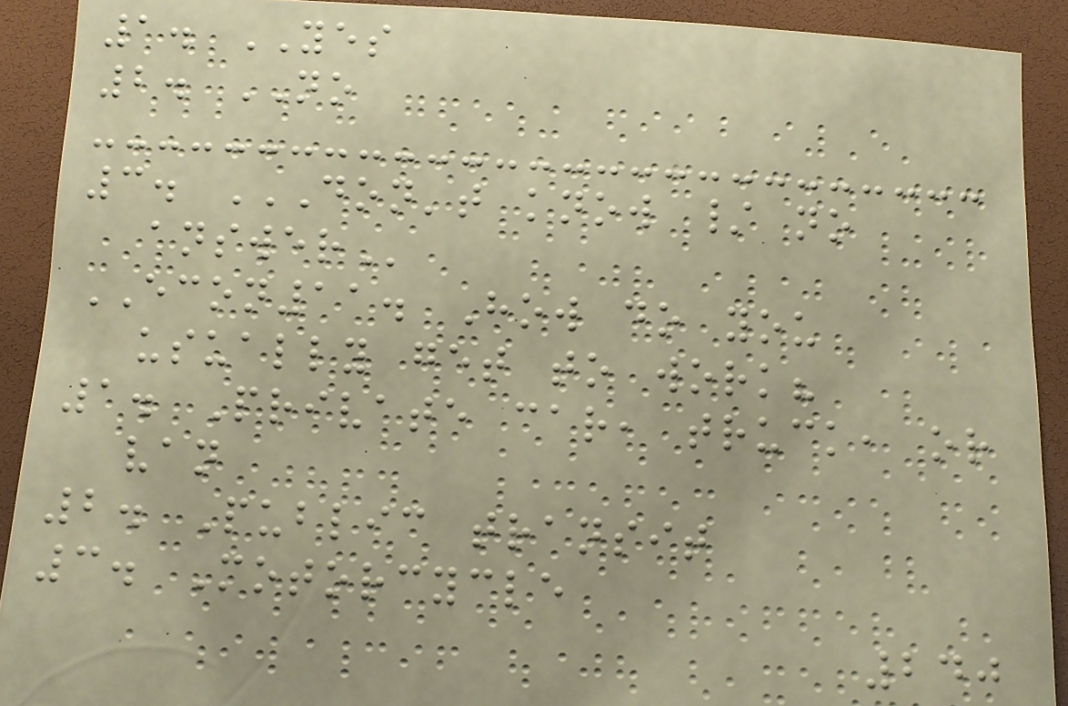1. YES
2. NO
3. DON'T KNOW / NO
ANSWER
ECON11. How do you
usually get to work?
1. Private car, truck, or
van
2. Public transit
3. Motorcycle
240
